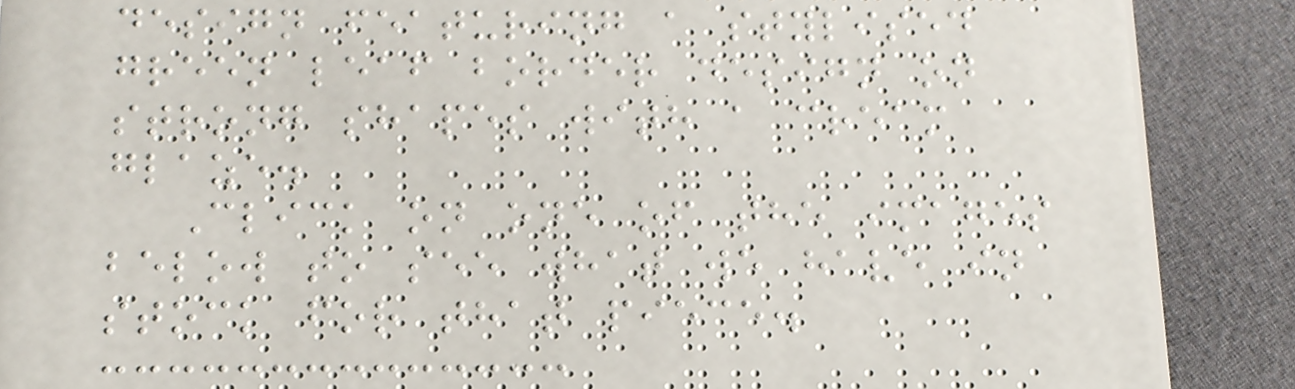design featuring a stylised
green leaf border design on
strong shapes with a cream
glaze.
Click on one of the images
below to see what we have in
stock for that piece.
